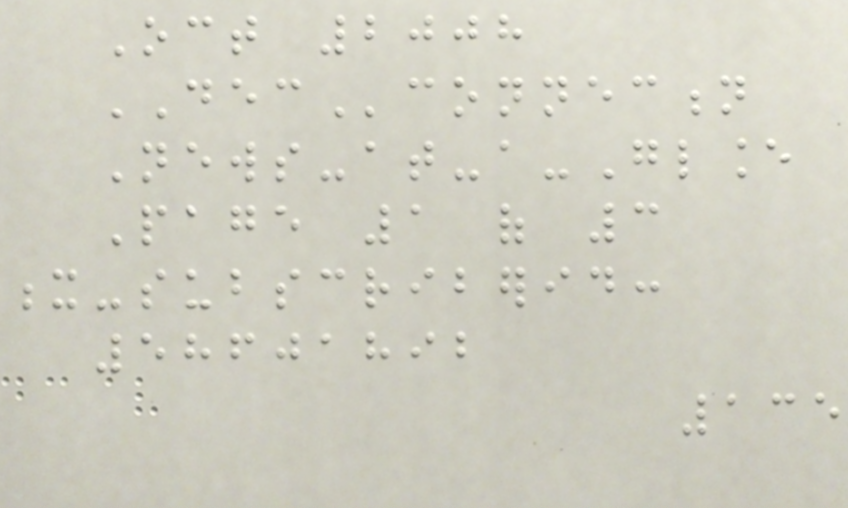Oct 2008
DECconnection
News-at-a-Glance
Page 1 of 3
x-subscriberid:
58601892
135
